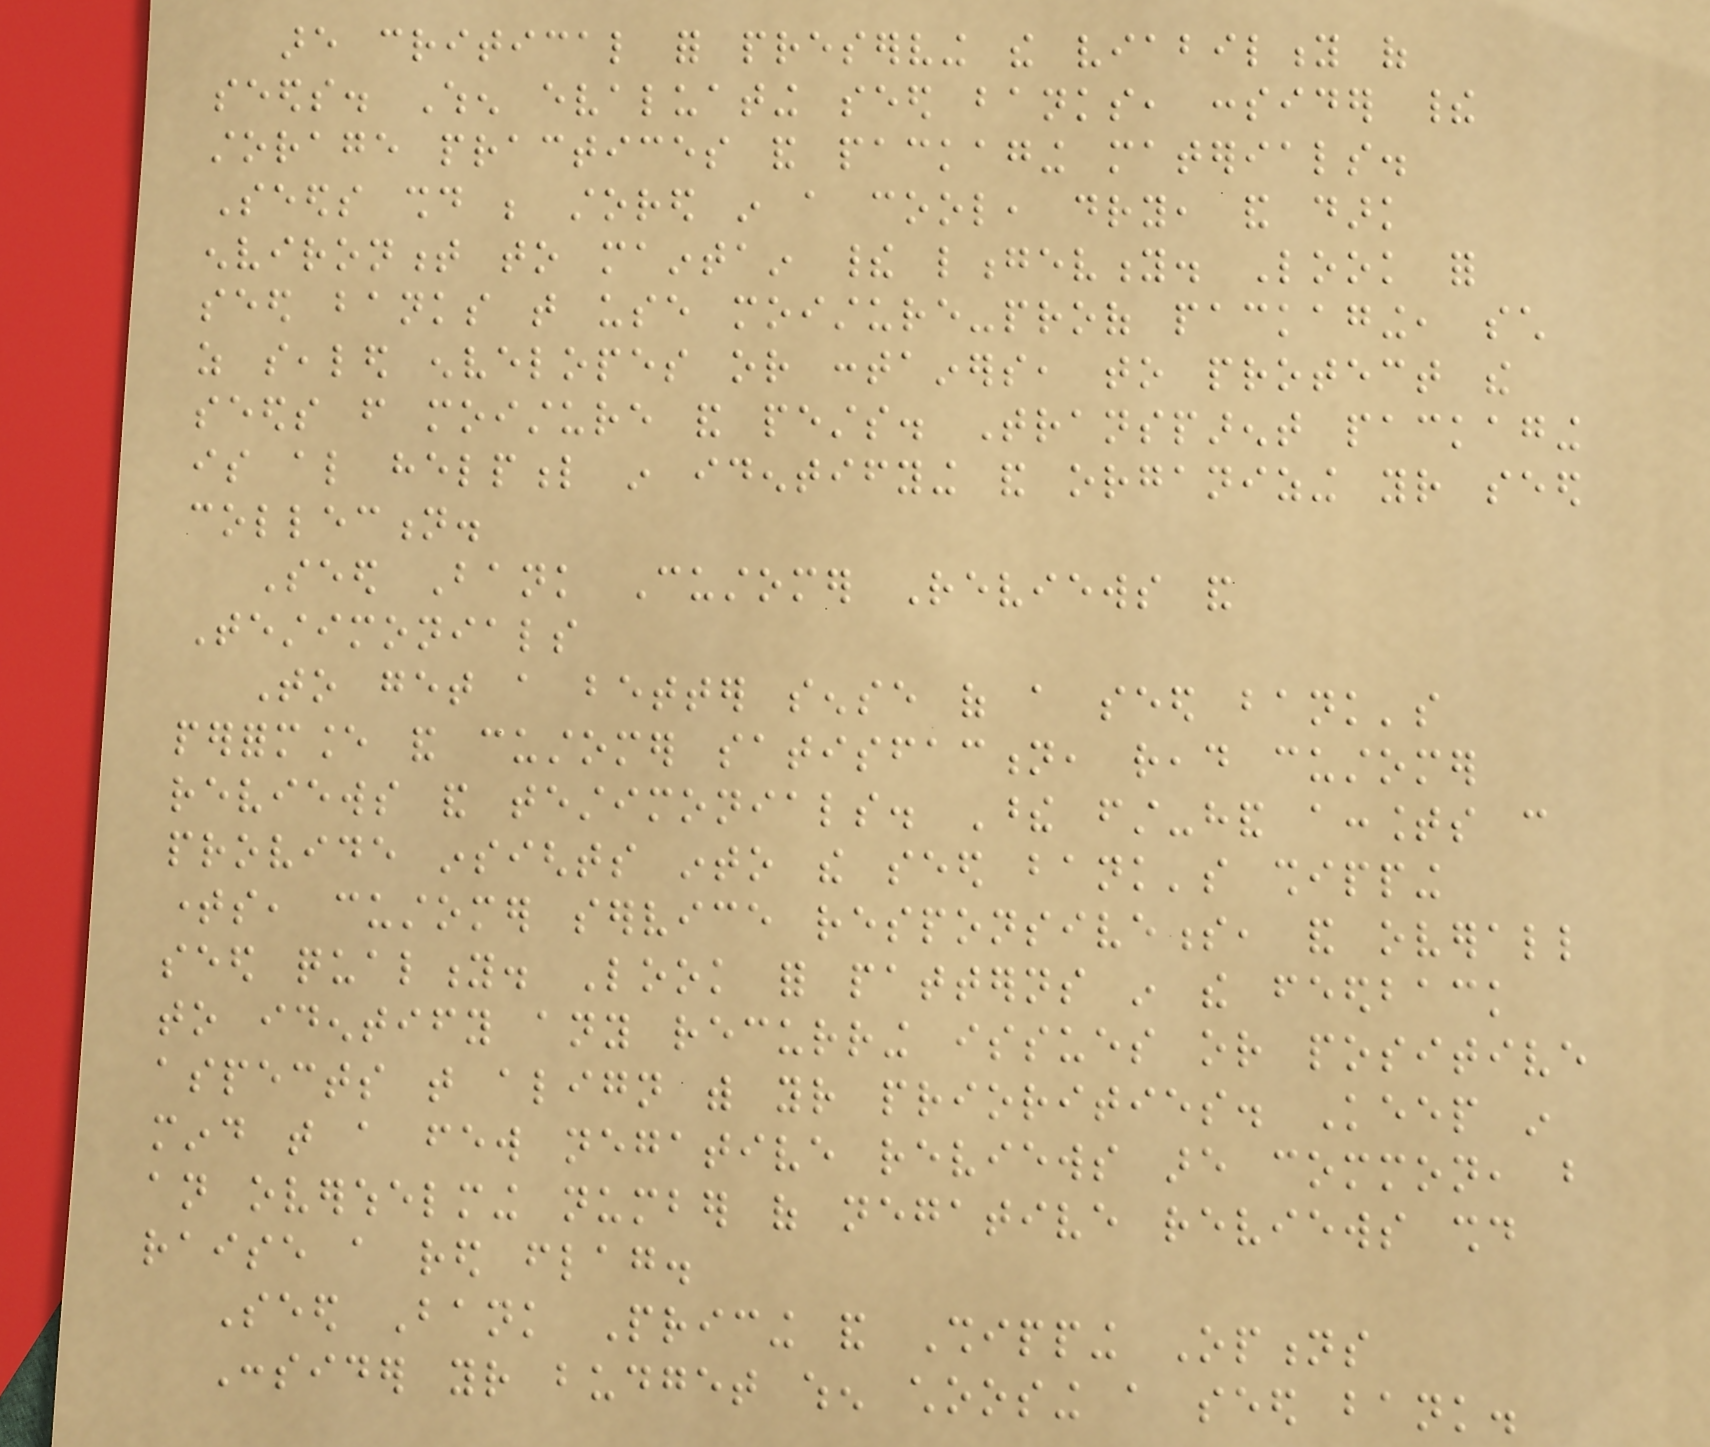are critical for preserving the viability of
seeds. When evaluating seed banks, consider their
storage practices and packaging materials.
Seeds should be stored in a cool, dry, and dark
environment to maintain their longevity. Look for
seed banks that use moisture-proof packaging, such
as sealed envelopes or containers, to protect the
seeds from moisture and pests. Transparent packaging
is also helpful in identifying and organizing your seed
collection.
Seed Bank Customer Reviews and
Testimonials
To get a better sense of a seed bank's
performance and customer satisfaction, read customer
reviews and testimonials. These first-hand accounts can
provide insights into the seed bank's shipping
times, customer service responsiveness, and overall
seed quality. Look for patterns in the feedback
to identify any recurring issues or positive
aspects that align with your priorities. Keep in
mind that a few negative reviews are common, but
an overwhelming number of negative reviews should
raise a red flag.
Seed Bank Pricing and Shipping Options
Consider your budget when choosing a seed bank.
